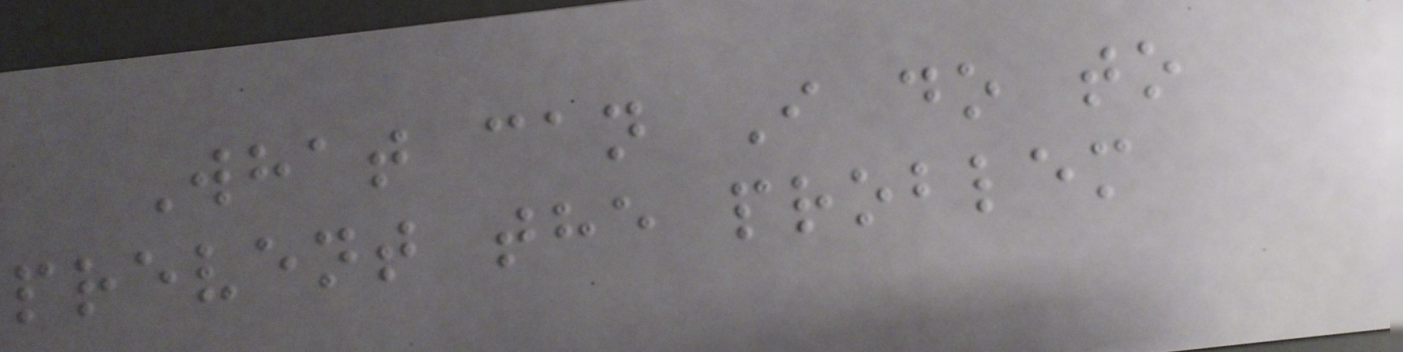What can I do to
prevent the problem
